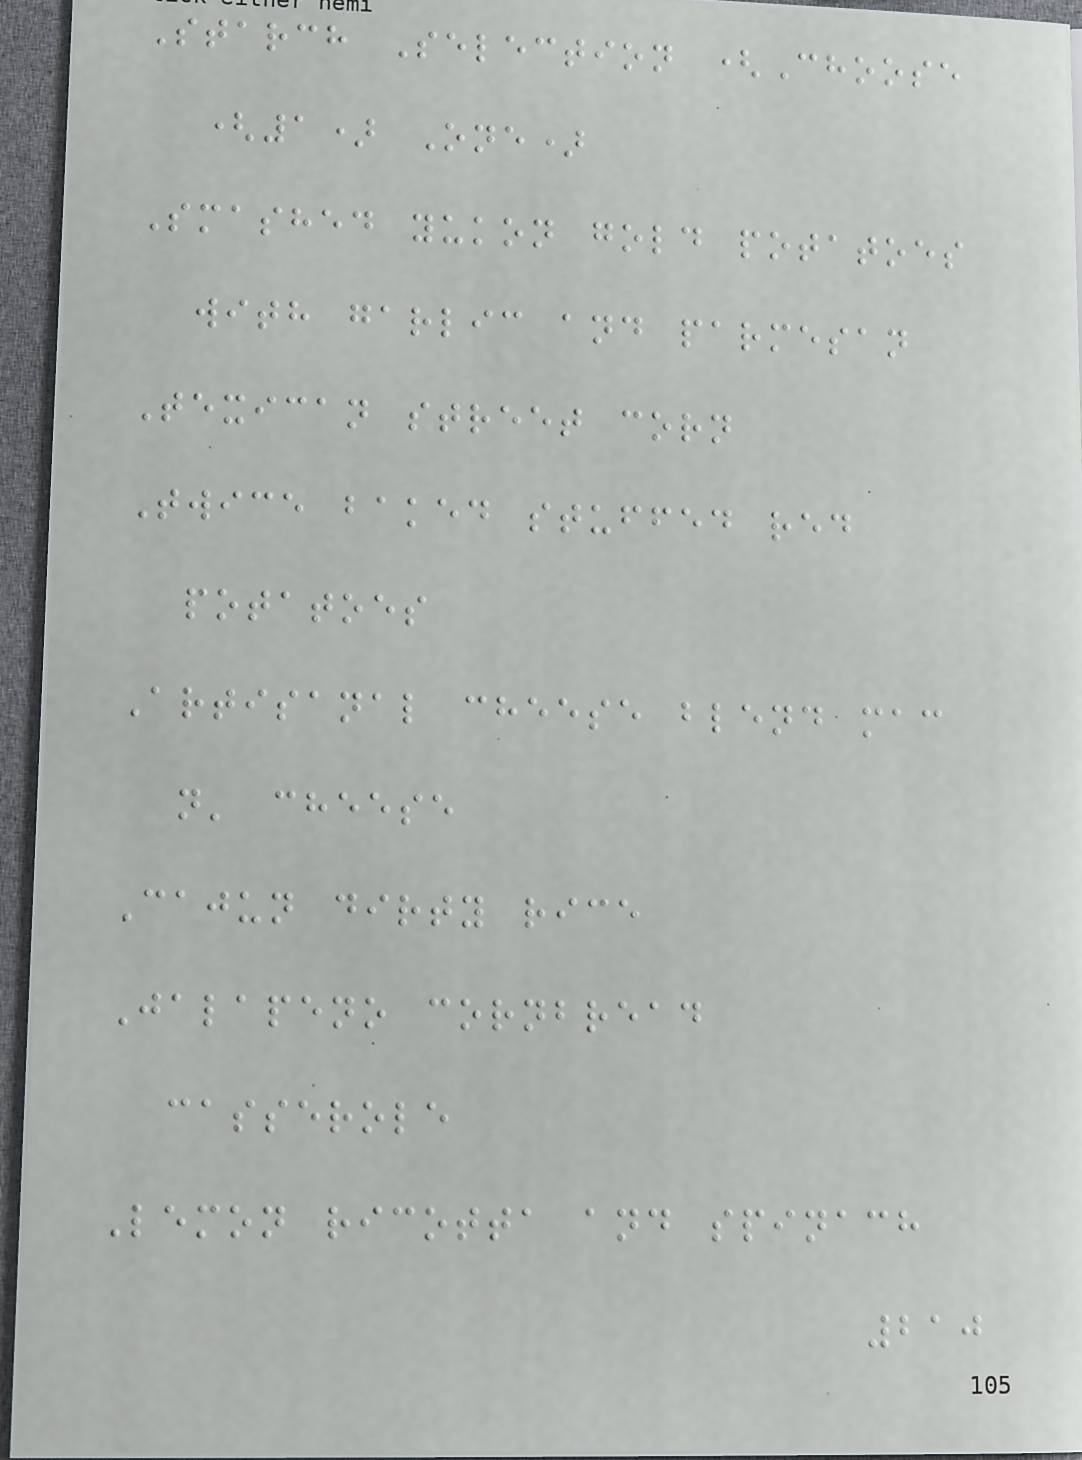Starch Selection (Choose
(1) One)
Smashed yukon gold potatoes
with garlic and parmesan
Texican street corn
Twice baked stuffed red
potatoes
Artisanal cheese blend mac
n' cheese
Cajun dirty rice
Jalapeno cornbread
casserole
Lemon ricotta and spinach
210
